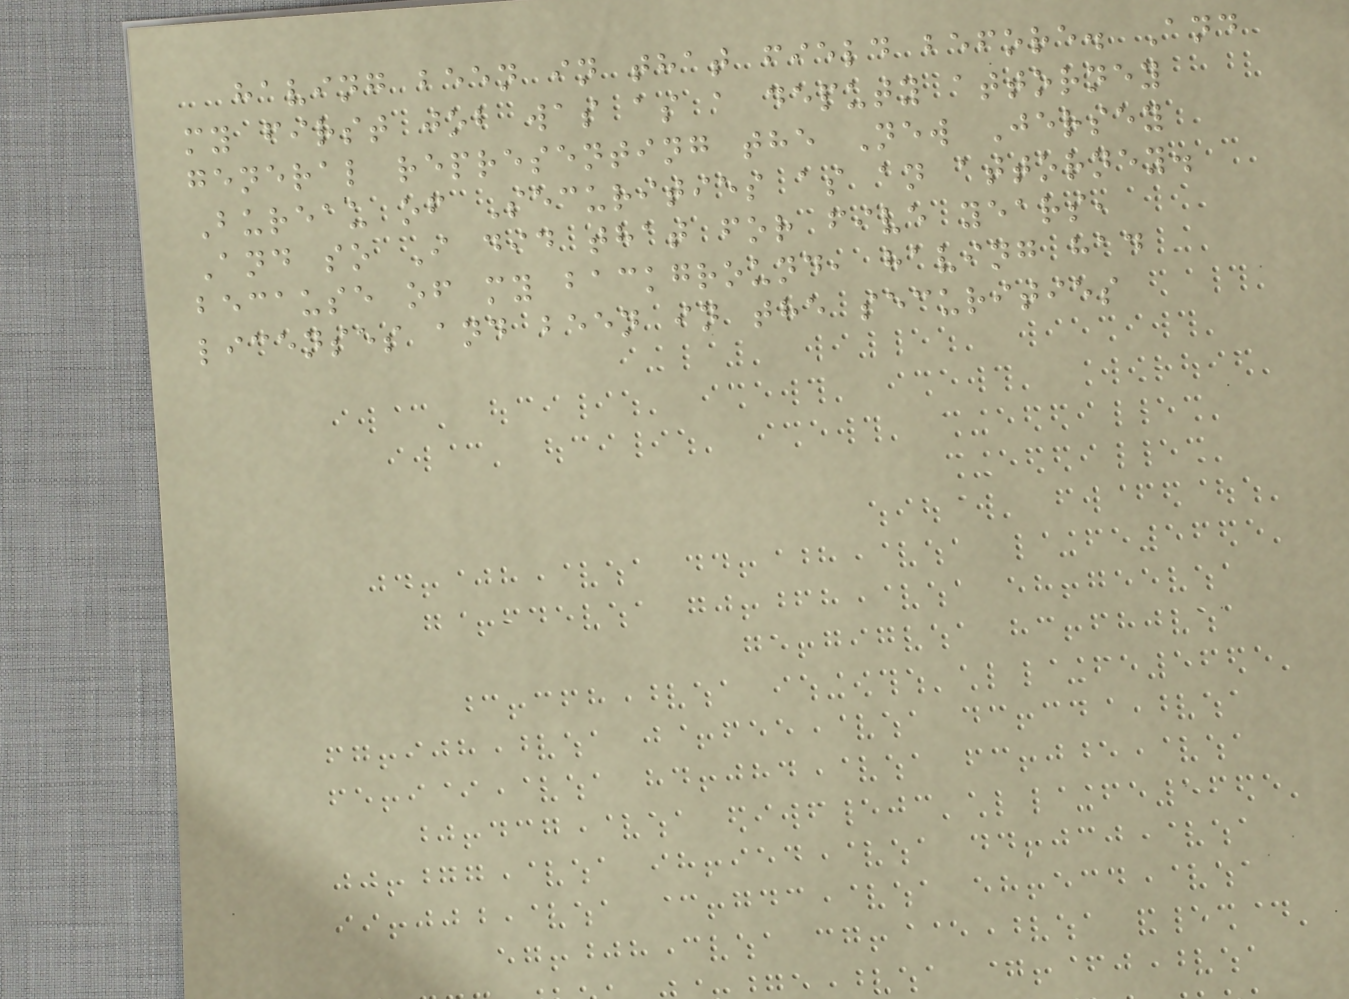having been in that field before. And
my first job was as a deputy attorney
general representing the New Jersey
Bureau of Securities as an attorney.
And so I did that for five years,
because of my background, having had
licenses and been in the securities
